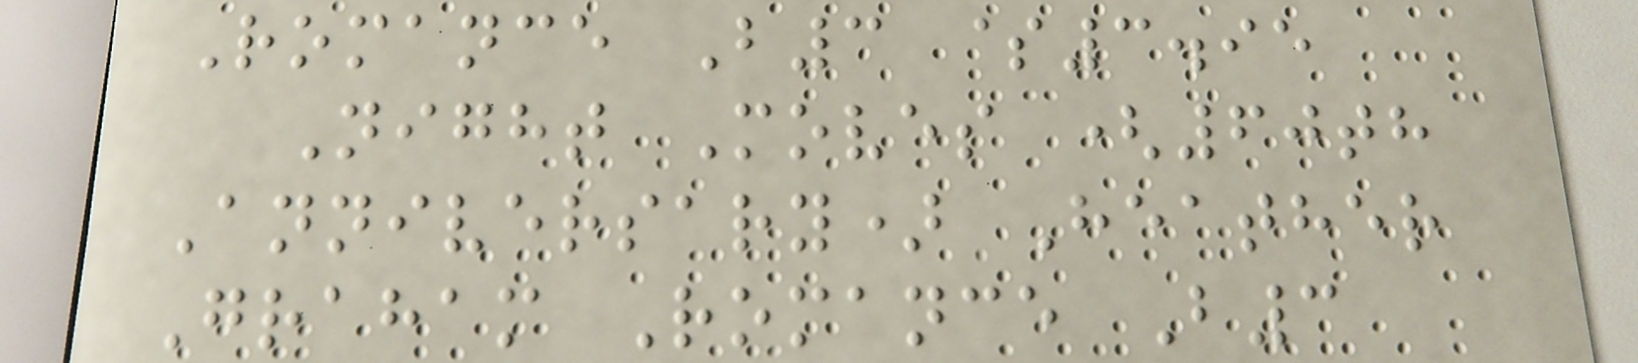Romance B3 $3.95
Night Moves (60th
Anniversary) Heather
Graham Romance B3
